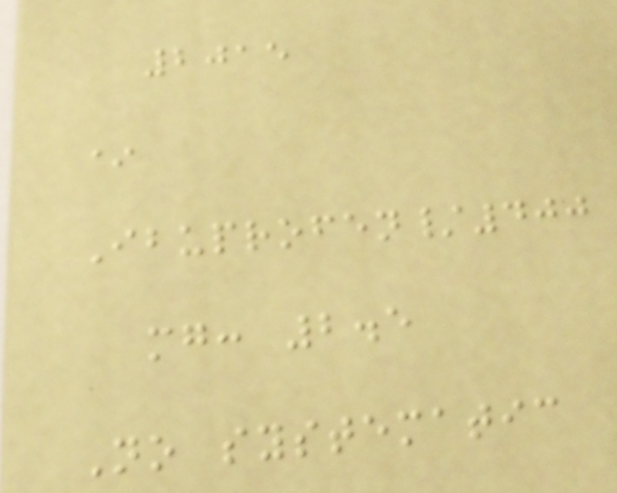2015
*
Ibuprofen/400
mg: 2.5
No systematic
